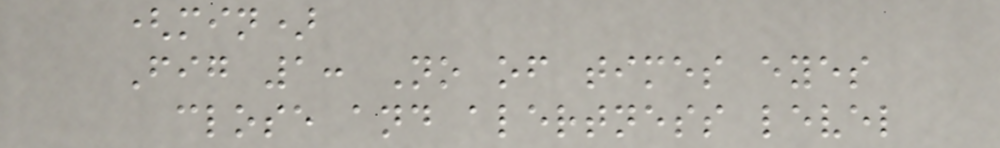(min)
Fig 1: No of times eyes
close and alertness level
